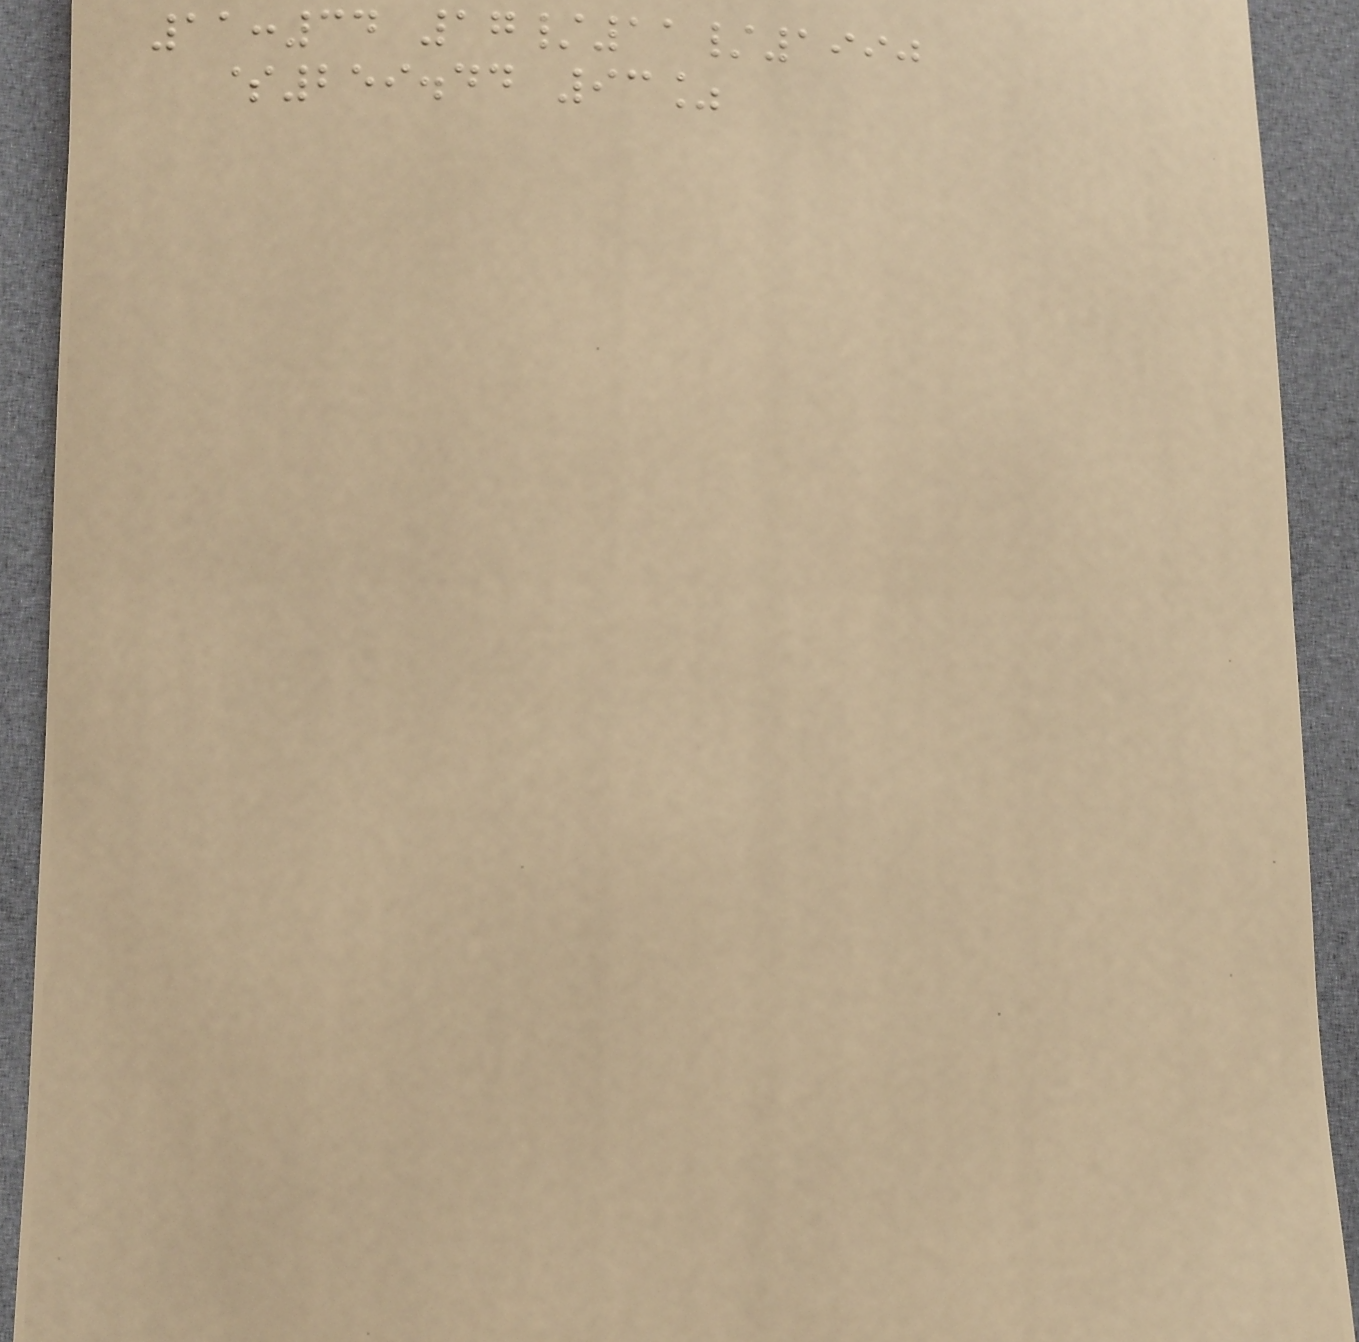11:34 17/11/1990
$259.44 93%
